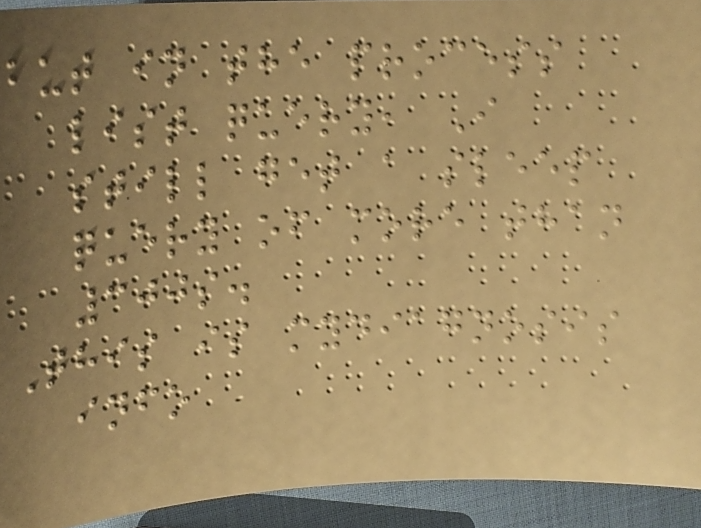but in the process
list query, I
still get a sleep
query of more than
300s.
This is mydiagnosis
info
